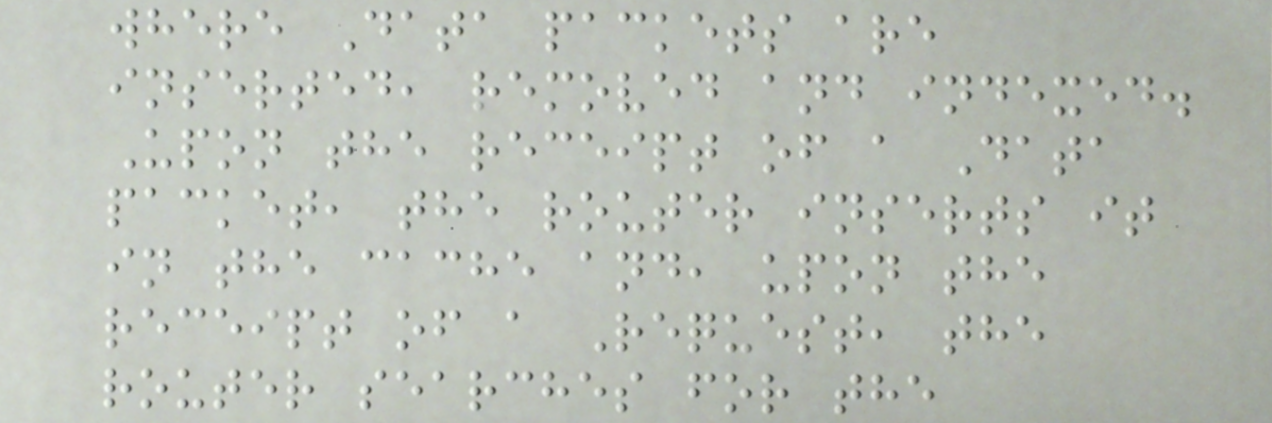where Data packets are
inserted, removed and indexed.
Upon the receipt of a Data
packet, the router inserts it
in the cache and, upon the
receipt of a Request, the
router searches for the
